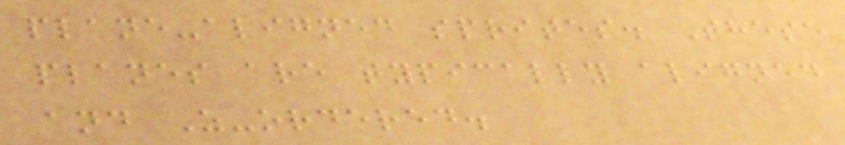plane-aligned sprites. These
planes are typically aligned
and Z-ordered.
